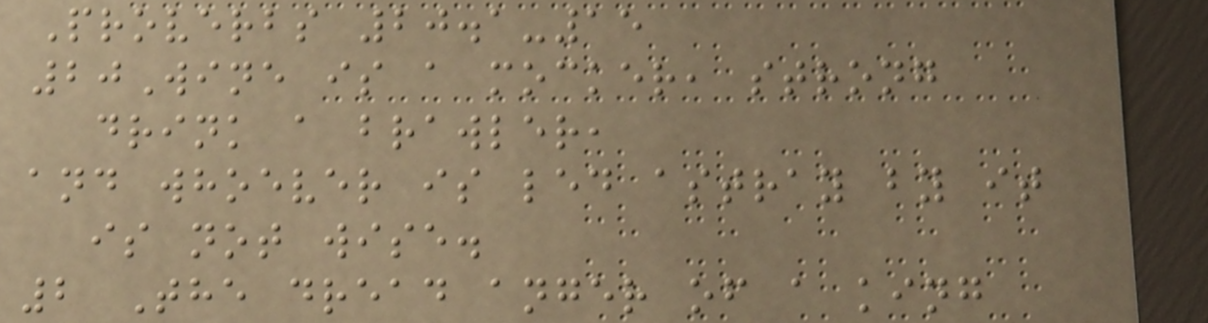Proverbs 20.1-15
20Wine is a mocker, strong
drink a brawler,
and whoever is led astray by it
is not wise.
2 The dread anger of a king
